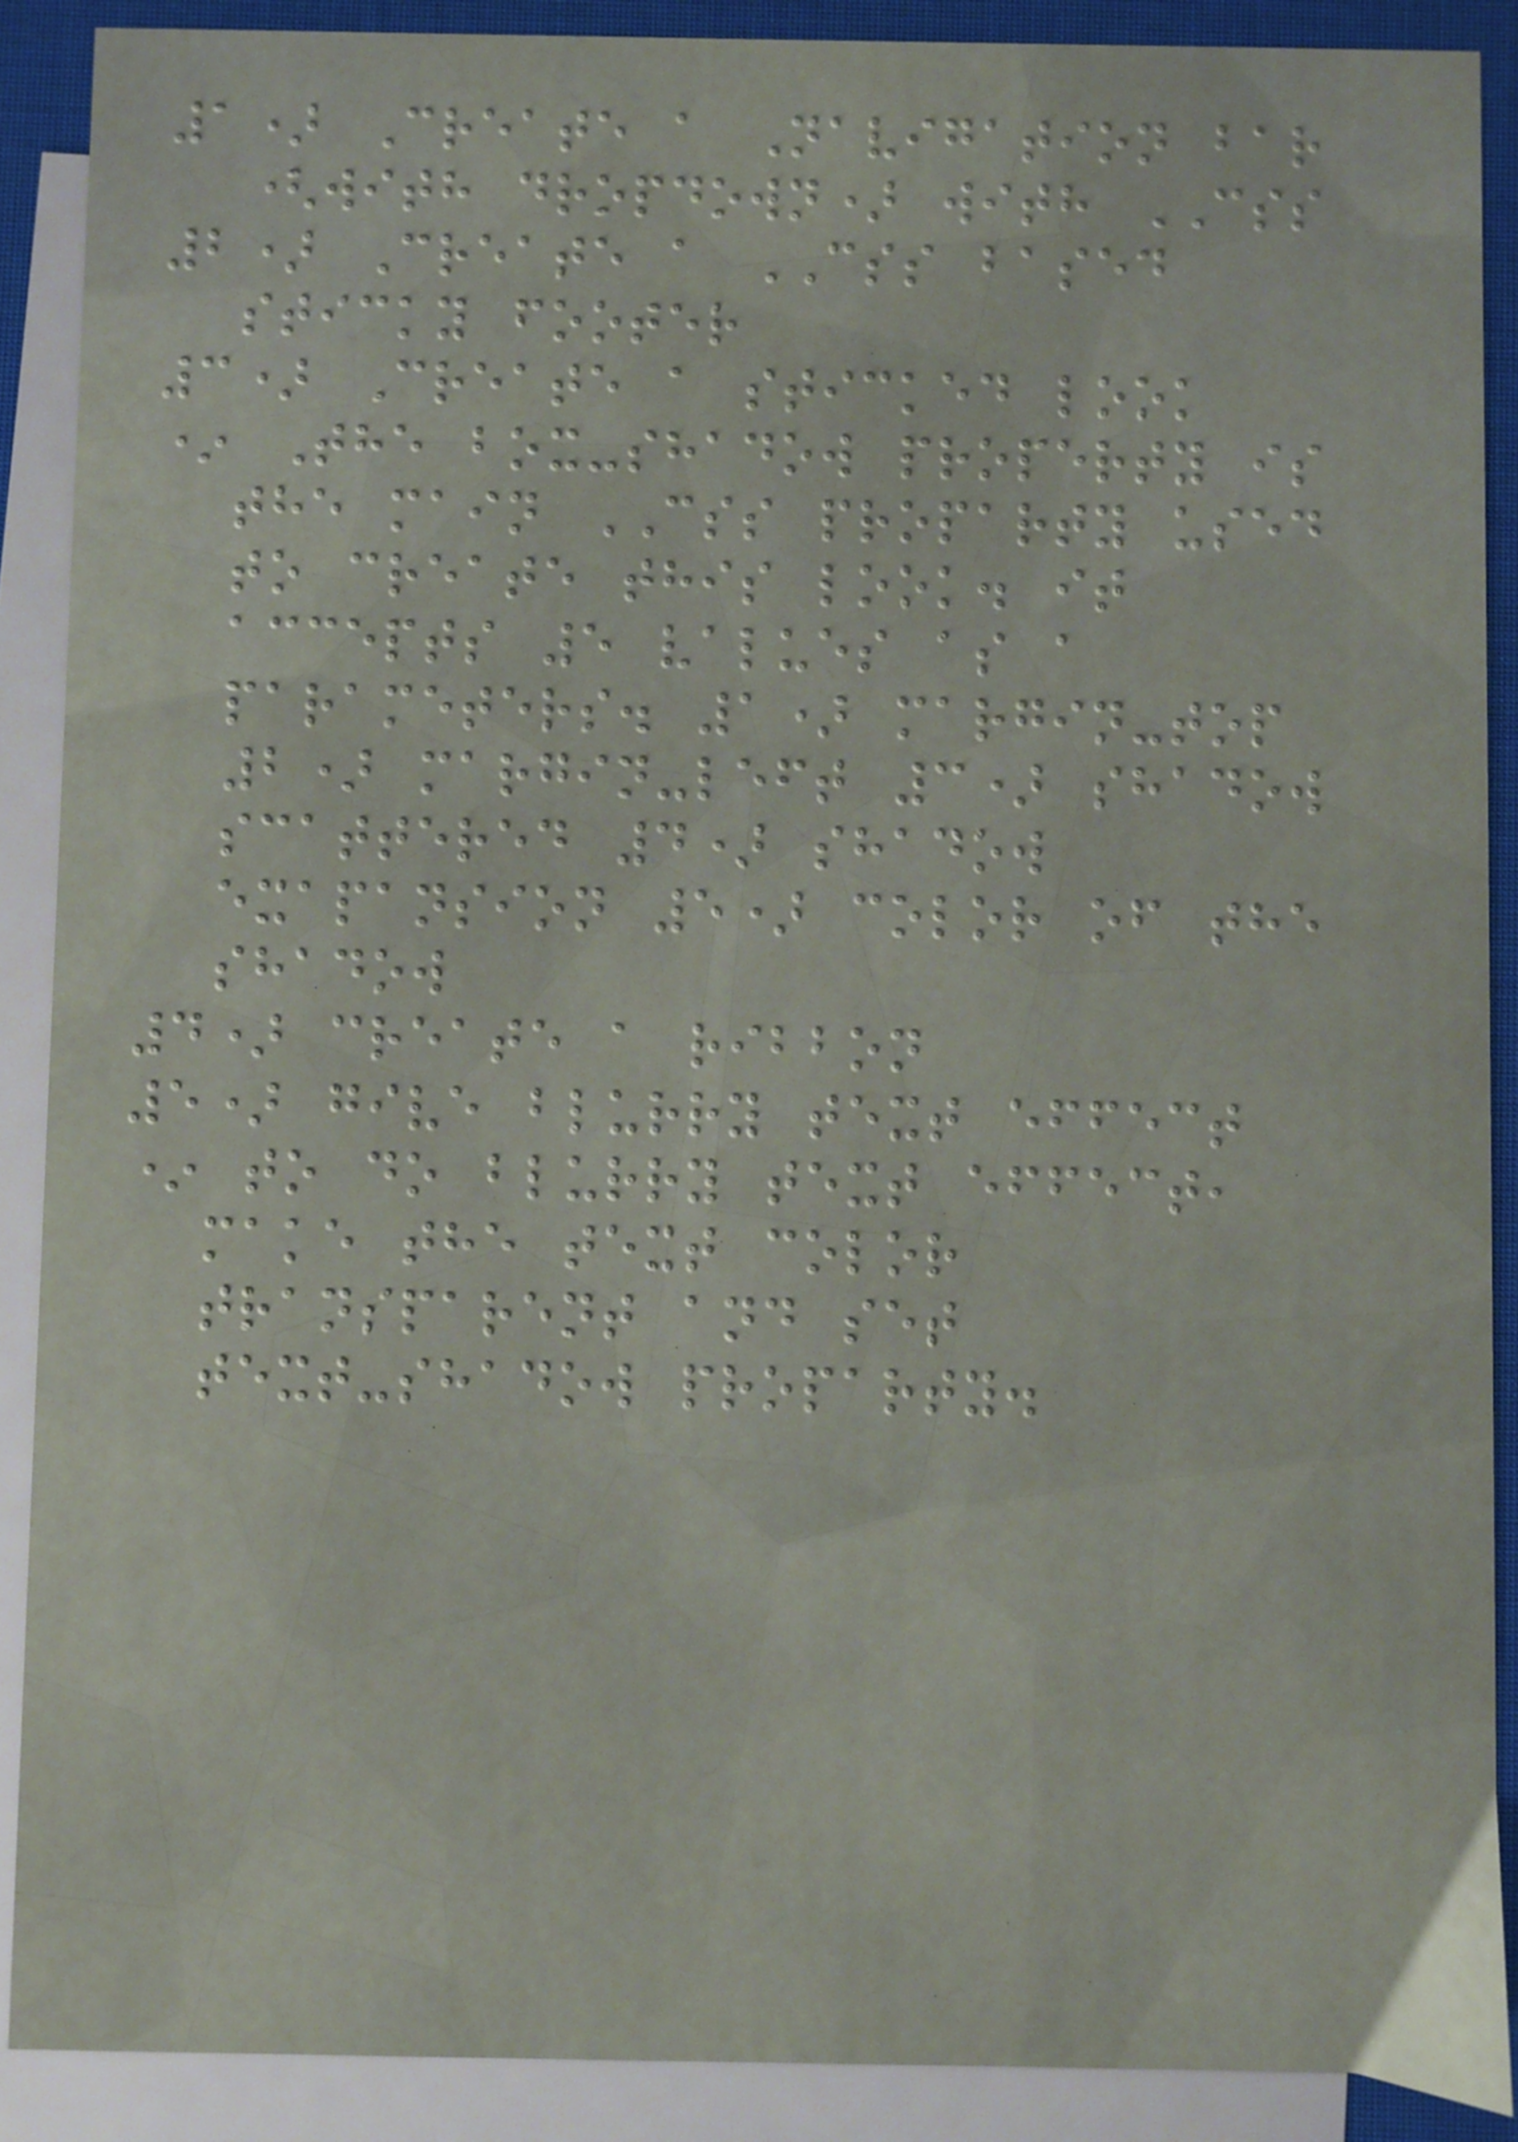1) Create a Navigation bar
(with dropdown) with CSS
2) Create a CSS based
sticky footer
3) Create a sticked look
* The box-shadow property is
the main CSS proparty used
to create this look. it
accepts 5 values as a
parameters. 1) margin-top
2) margin-left 3) shadow
scattered 4) shadow
exapansion 5) color of the
shadow
4) create a ribbon
5) give blurry text effect
* to do blurry text effect,
make the text color
transparent and set
text-shadow proparty.
